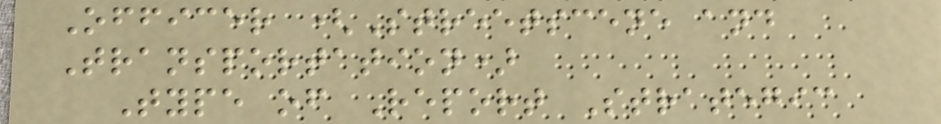Officer (Streetscene and
Transportation)
Type of Report Strategic
